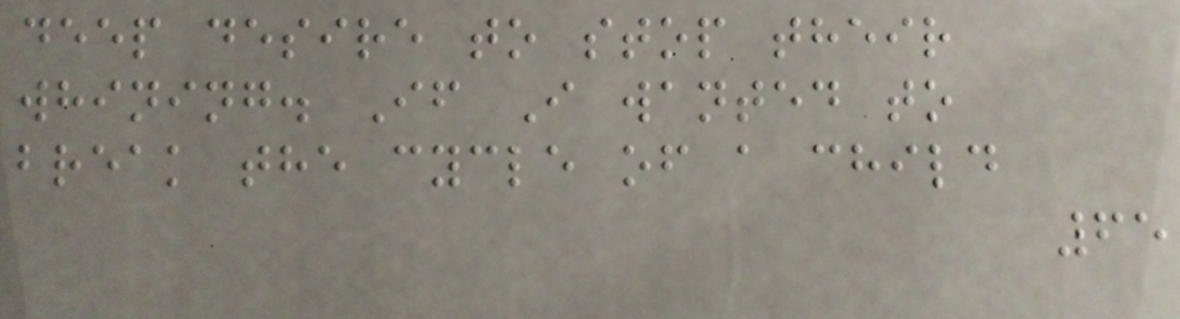deep desire to stop their
whining. If I wanted to
break the cycle of a child
65
